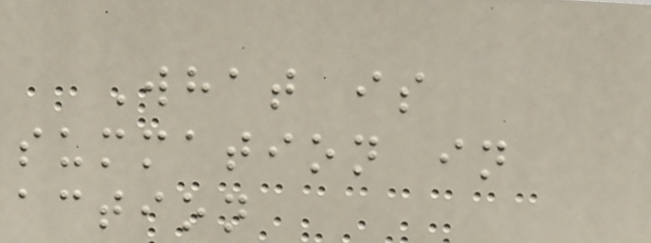What is
summation in
action
